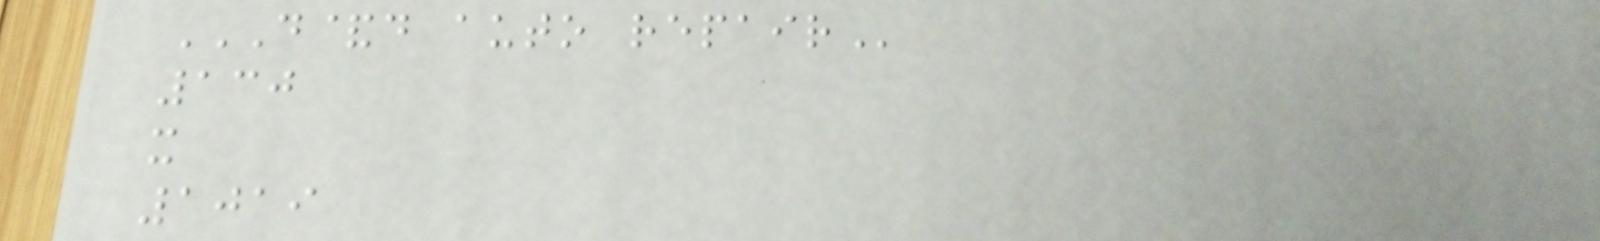D&D AUTO REPAIR
130
x
1019
